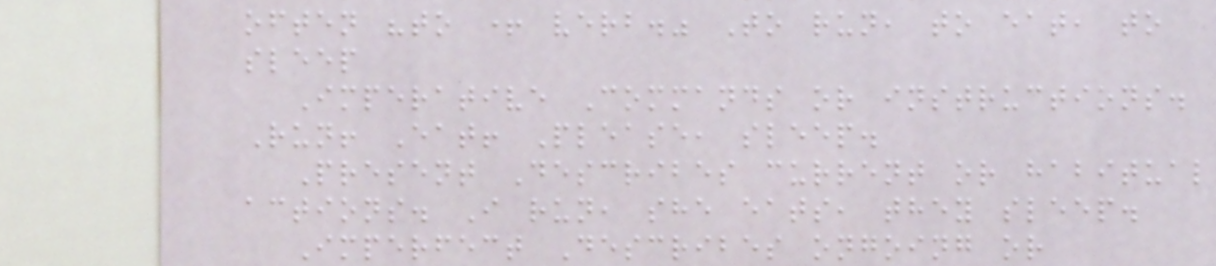often "to + verb." To run, to eat, to
sleep
Imperative Commands or instructions.
Run! Eat! Please, sleep.
Present Describes current or habitual
actions. I run, she eats, they sleep.
Imperfect Describes ongoing or
